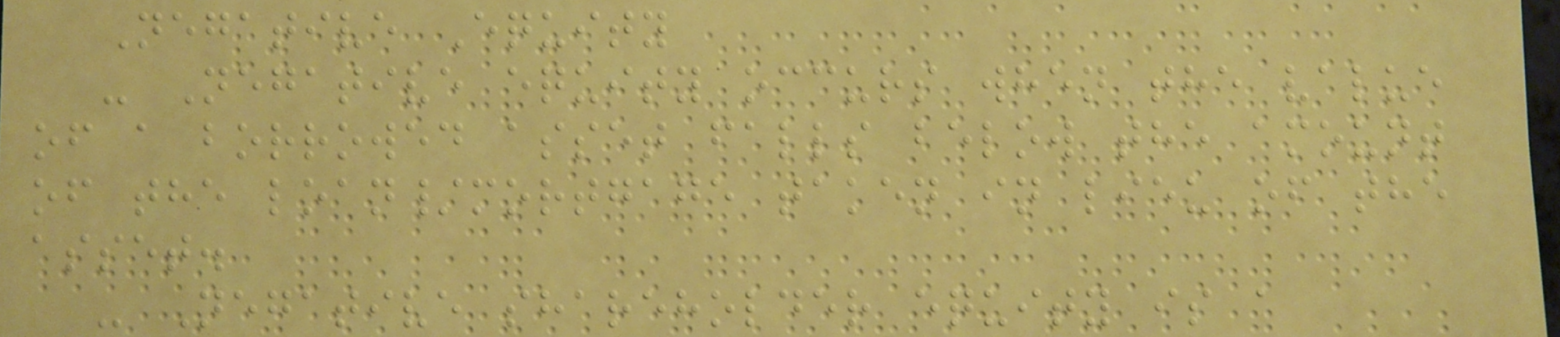Negative Equity
- Negative equity occurs when the value
of a borrowed asset falls below the amount
of the loan/mortgage taken in lieu of the
asset.
- Negative shareholder equity is a
